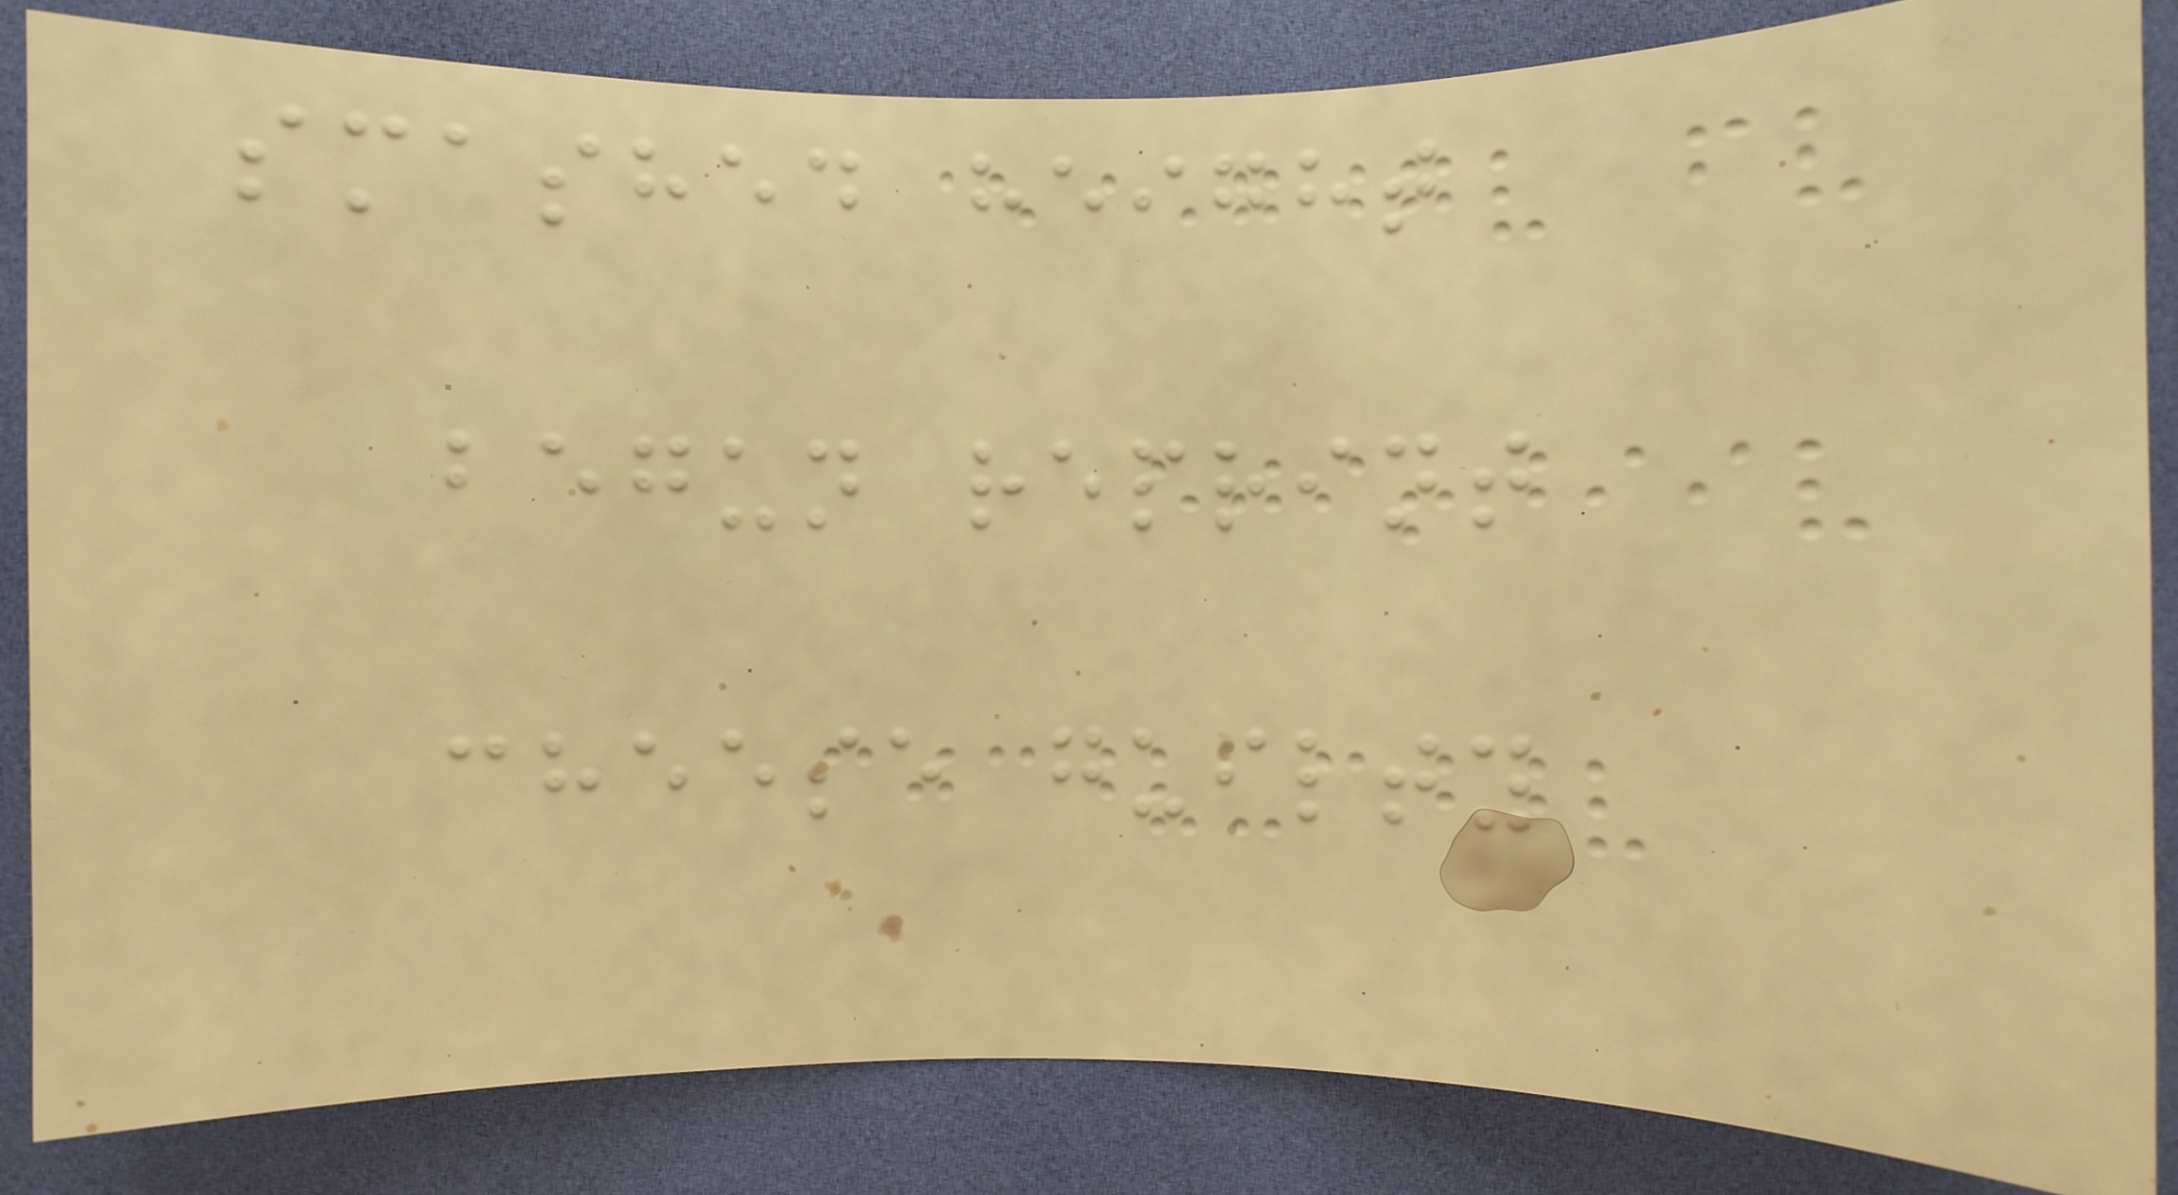smashed height
begun reprint
cheese guilty
